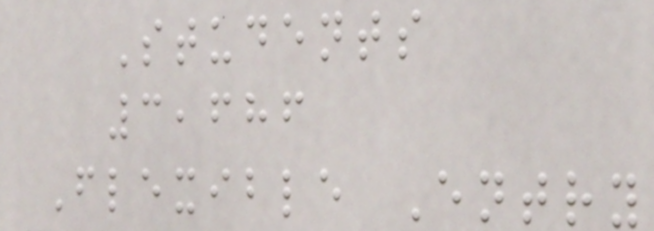Students
3,686
Flexible Entry
